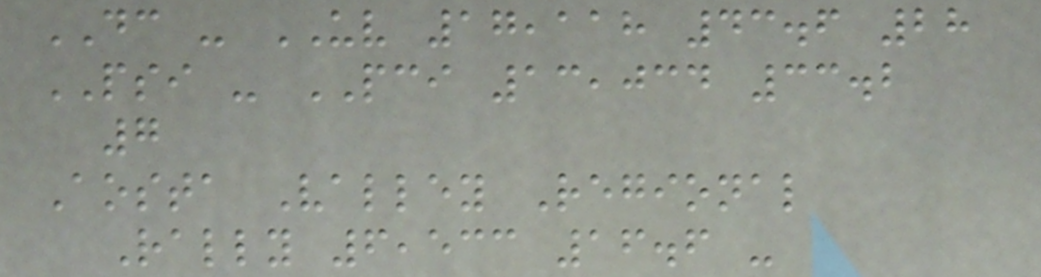DC - UV 17,118 43.6 28
PSI - PCI 13,034 33.2
7
Aosta Valley Regional
Rally 6,533 16.6 -
